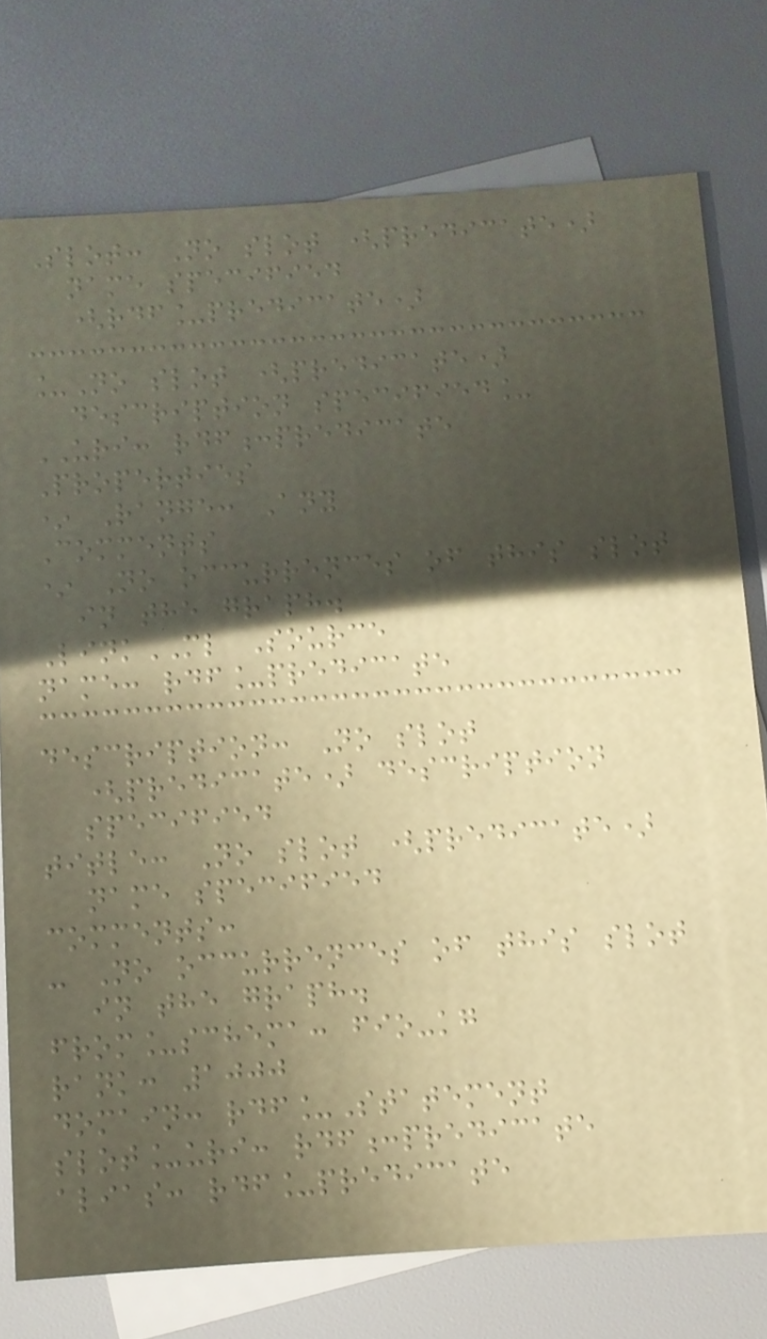Slot: No slot (predicate)
name specified
(rdf_predicate)
_No slot (predicate)
description specified_
URI: rdf:predicate
Properties
* Range: Any
Comments
* No occurrences of this slot
in the graph.
LinkML Source
name: rdf_predicate
description: No slot
(predicate) description
specified
title: No slot (predicate)
name specified
comments:
- No occurrences of this slot
in the graph.
from_schema: fio-kg
rank: 1000
domain: rdf_Statement
slot_uri: rdf:predicate
alias: rdf_predicate
